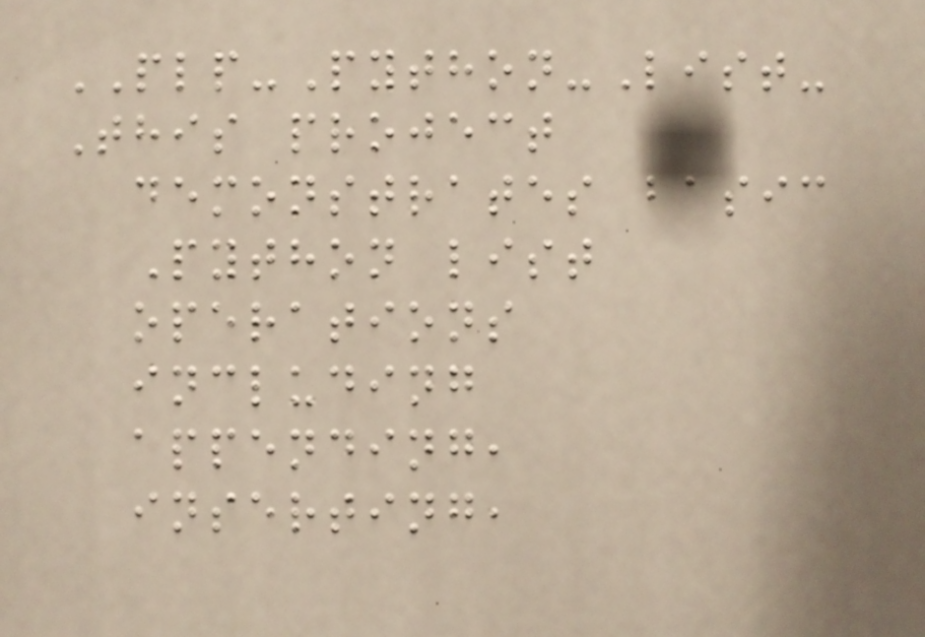PLP-Python-List-
This project
demonstrates basic
Python list
operations
including
appending,
inserting,
